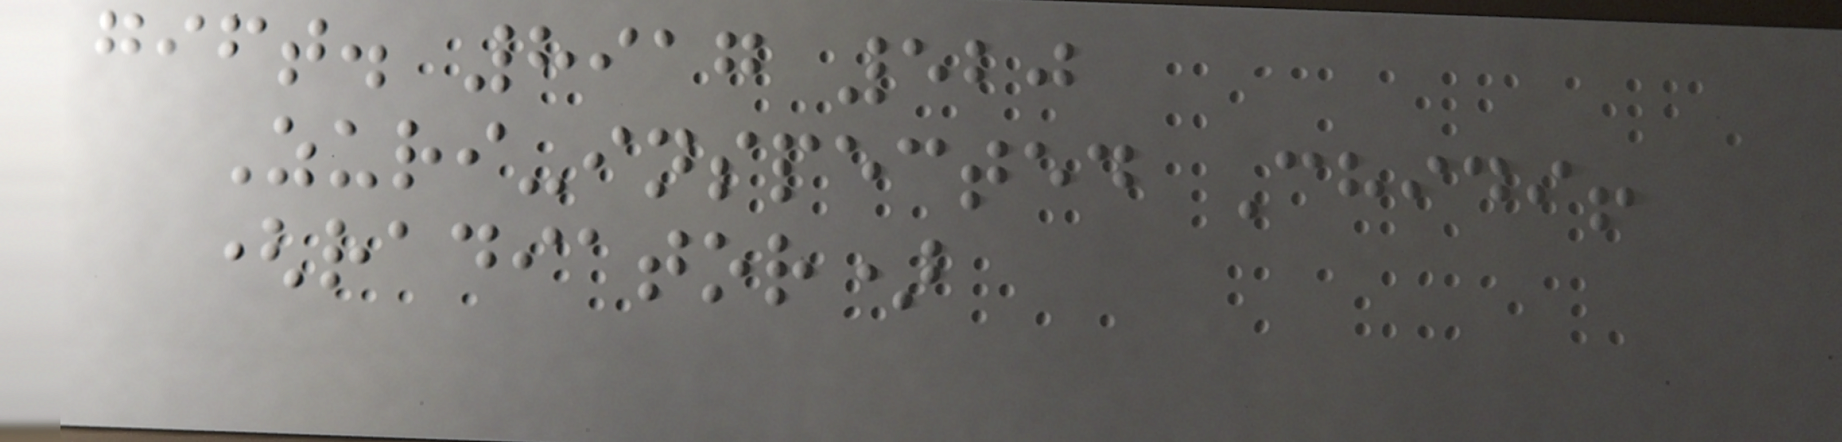gift. 8917 520
Zuri-inspected Chidi!
(radiator)
